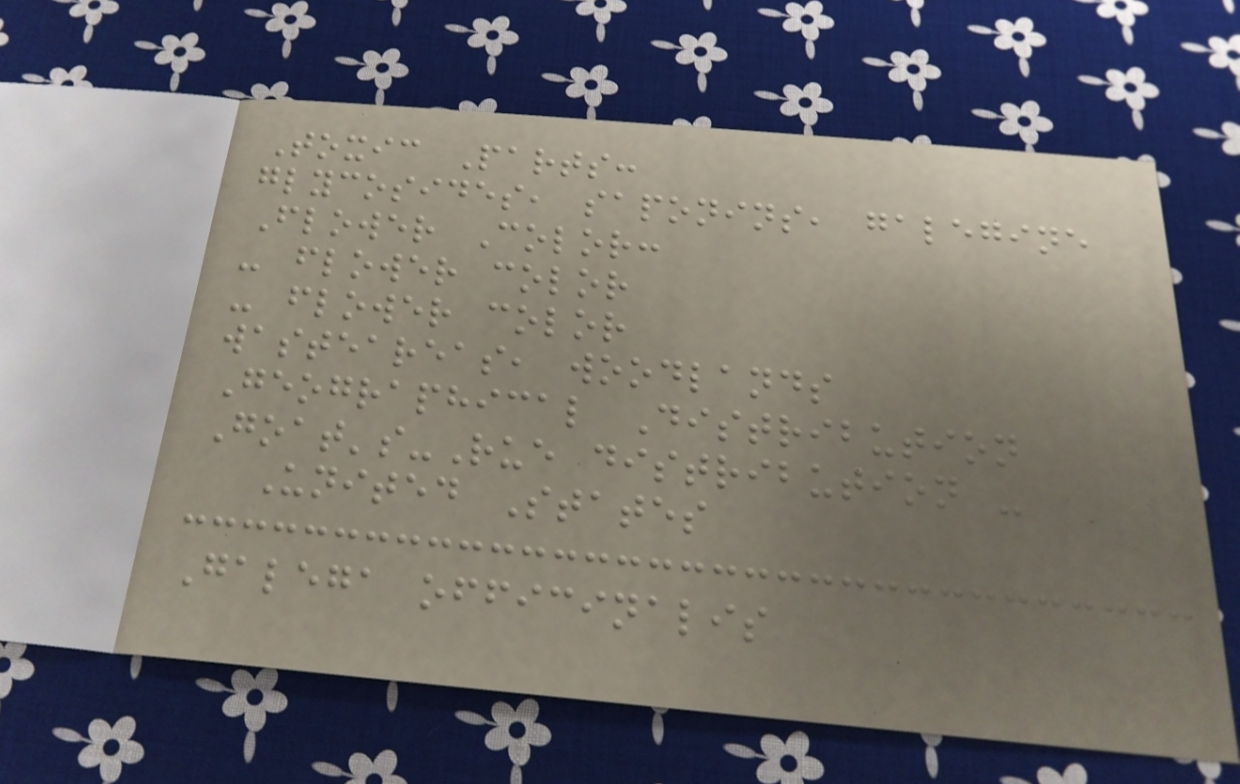Toxic Parts:
glycosides, saponins, galegine
Flower Color:
- flower color
- flower color
wasteareas, woodlands
Geographical Distribution
Goat's-Rue distribution -
United States
Galega officinalis
